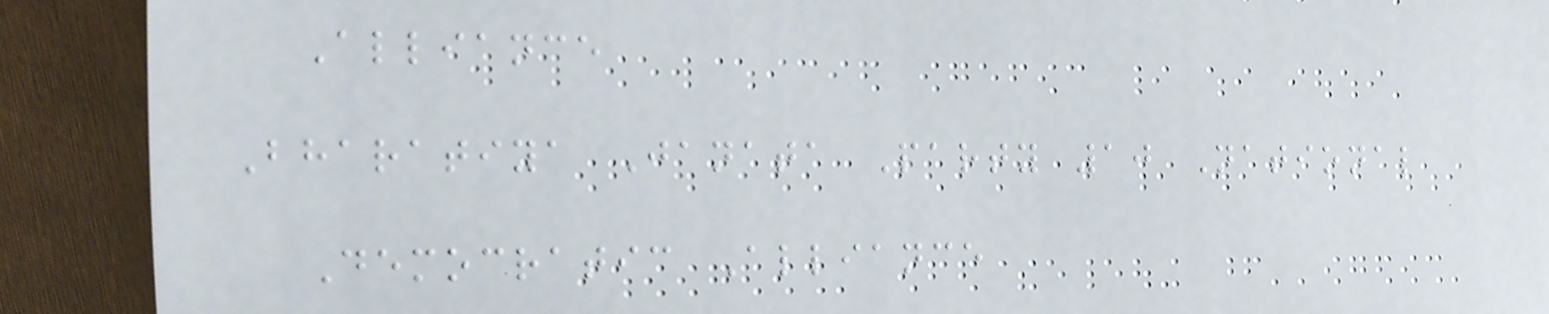Alliance
Bharatiya Janata Party 10 National
Democratic Alliance
